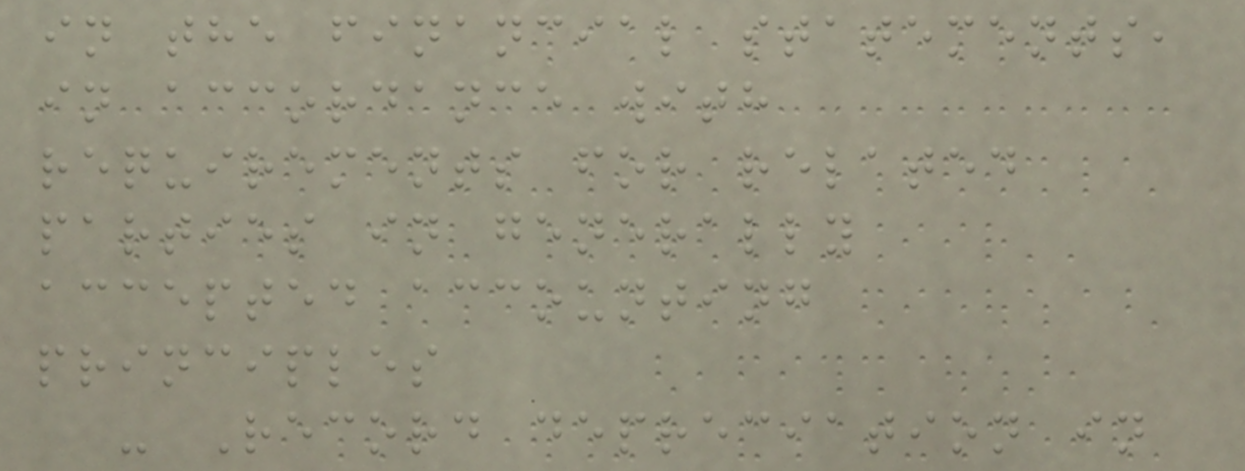in the financial statements,
in accordance with
requirements for related
parties in generally
accepted accounting
principles
- Record depreciation in
